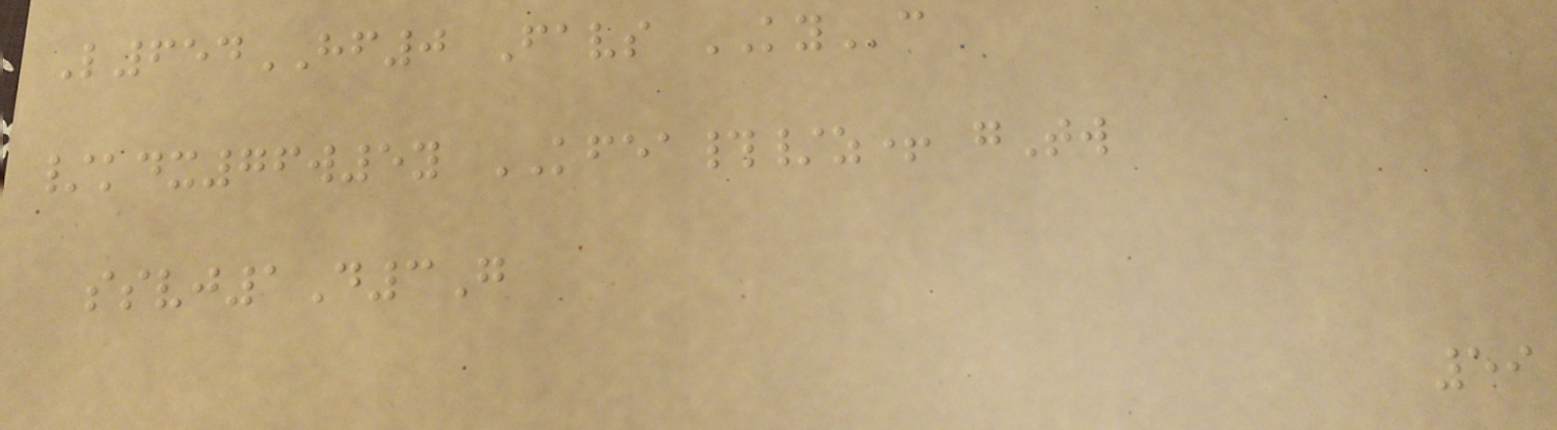L654HF0 Favs KYc
/kdx76w5y KFEA#/z+ gTw
ssvj1D3G
59
